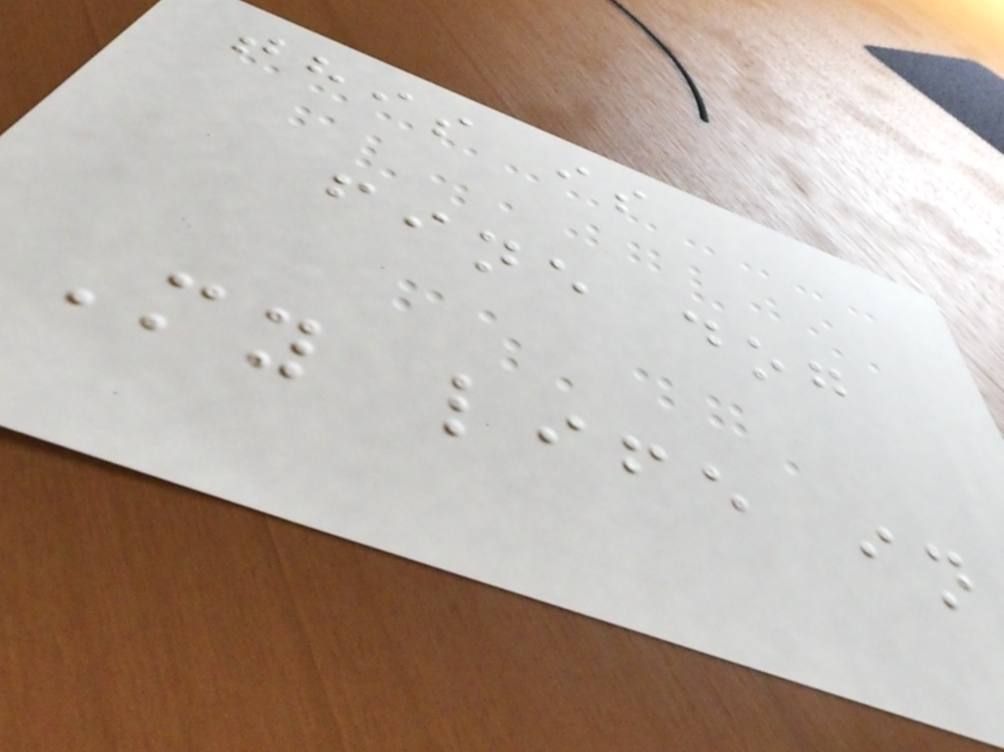this is
fine dog
My life in
